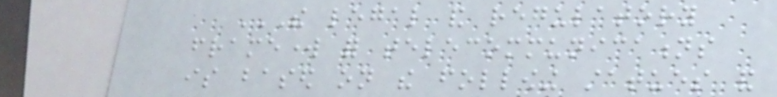THE LEGAL AND REGULATORY
FRAMEWORK FOR TELECOMMUNICATIONS
IS BASED ON THE FOLLOWING STATUES AND
